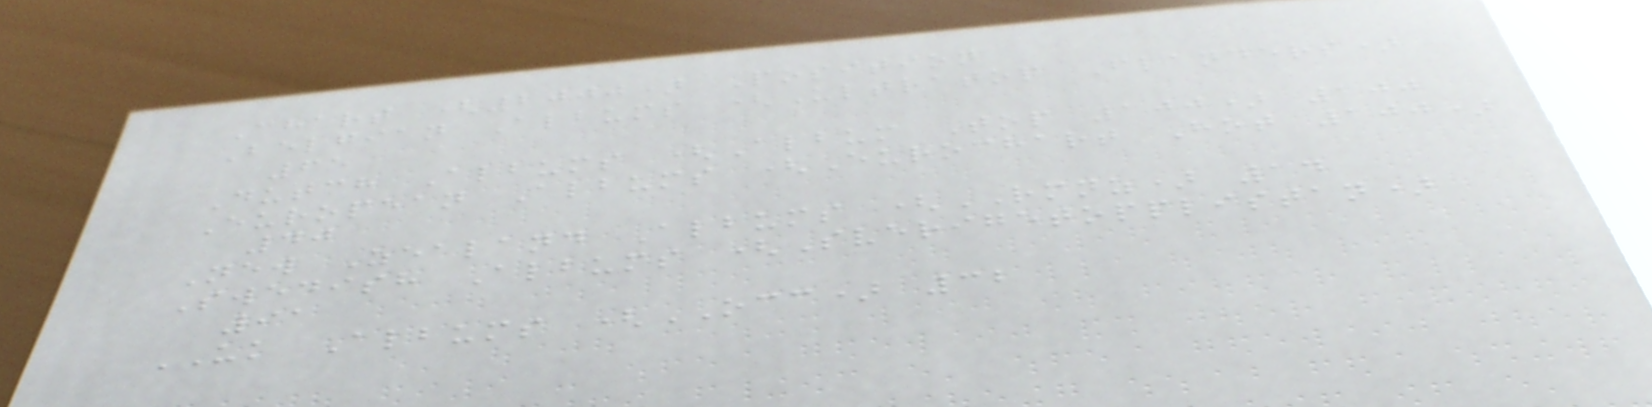Chart (2000) Position
Belgian Albums (Ultratop Flanders)
65
Dutch Albums (Album Top 100) 100
European Albums (Eurochart Hot 100)
40
New Zealand Albums (RMNZ) 14
Swedish Albums (Sverigetopplistan)
91
UK Albums (OCC) 32
